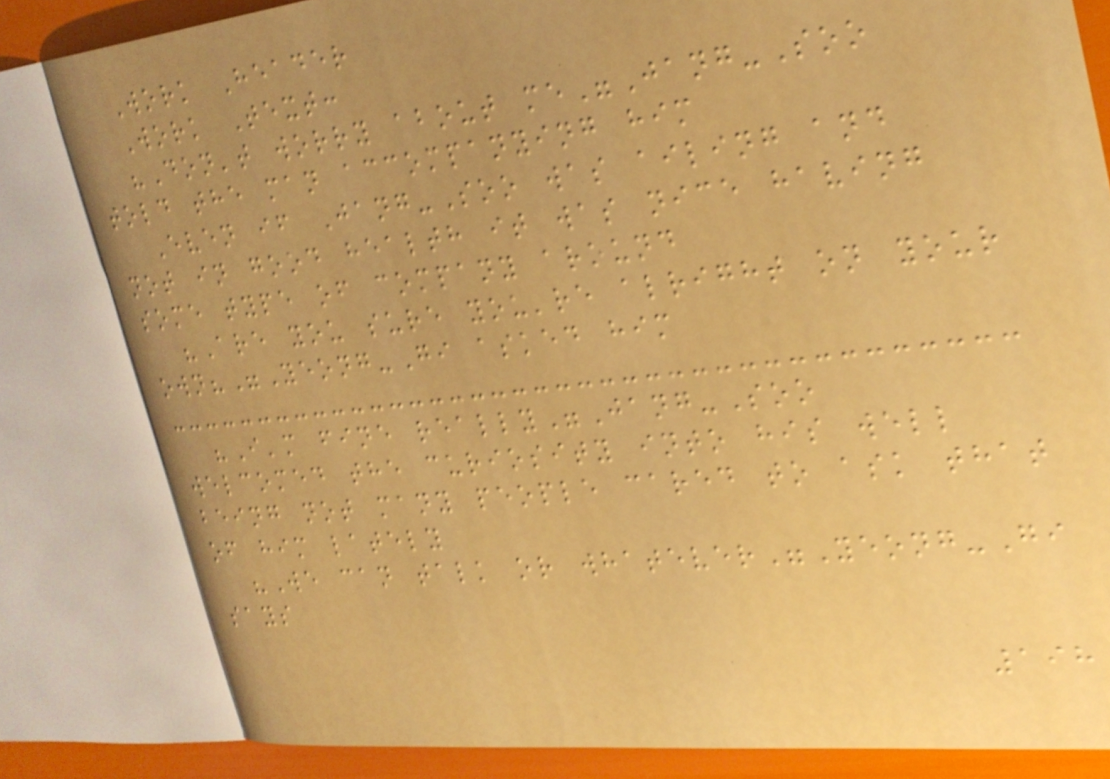Work Header
Work Text:
"Don't worry about me"Jang-Soo
told the man accompanying him
Even if Jang-Soo was ailing and
not in good health it was nice having
some type of company around
"Are you sure you're alright on your
own?"Yeong-Gi asked him
"I'm fine really"Jang-Soo
welcomed the curiosity into his well
being not many people cared to ask that
of him lately
"We can talk or whatever"Yeong-Gi
says
198
